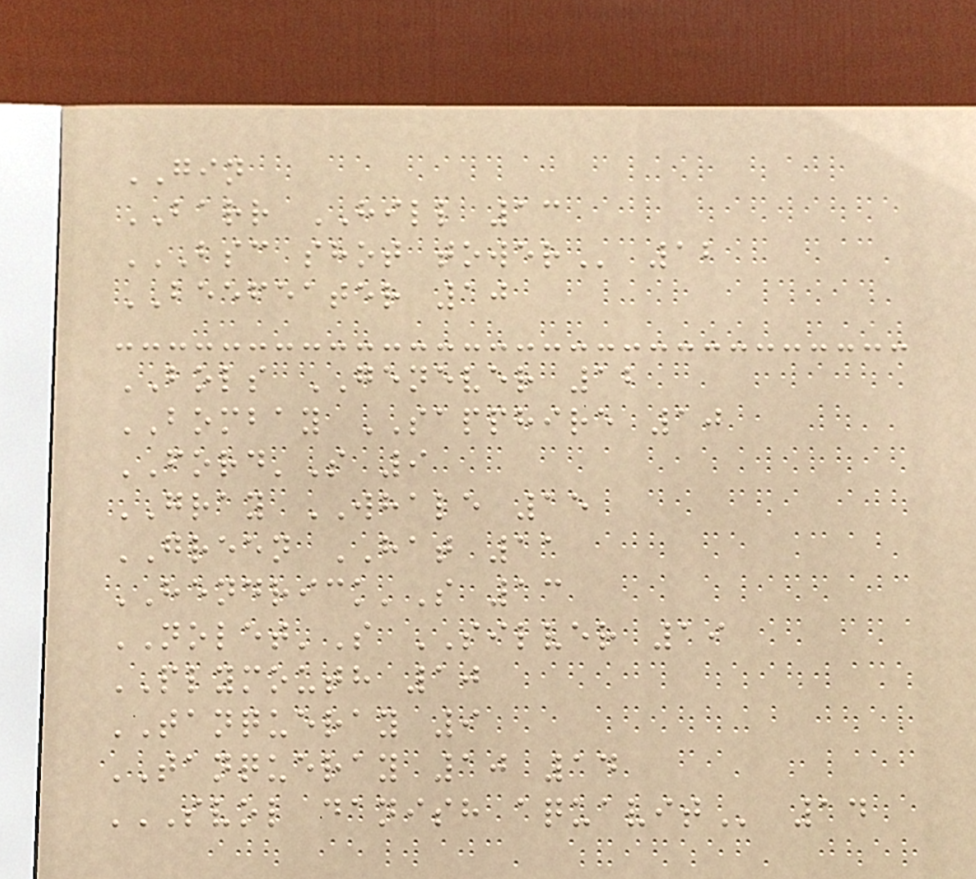GIN
BARR HILL 13
BSC SHOT TOWER 12
BEEFEATER 10
BOLS GENEVER 12
BOMBAY SAPPHIRE 10
FORD'S 9
GRAY WHALE 15
GREEN HAT 11
HENDRICK'S 13
NOLET'S SILVER 19
PLYMOUTH 10
TANQUERAY 9
TANQUERAY 10 14
SVOL DANISH AQUAVIT 14
